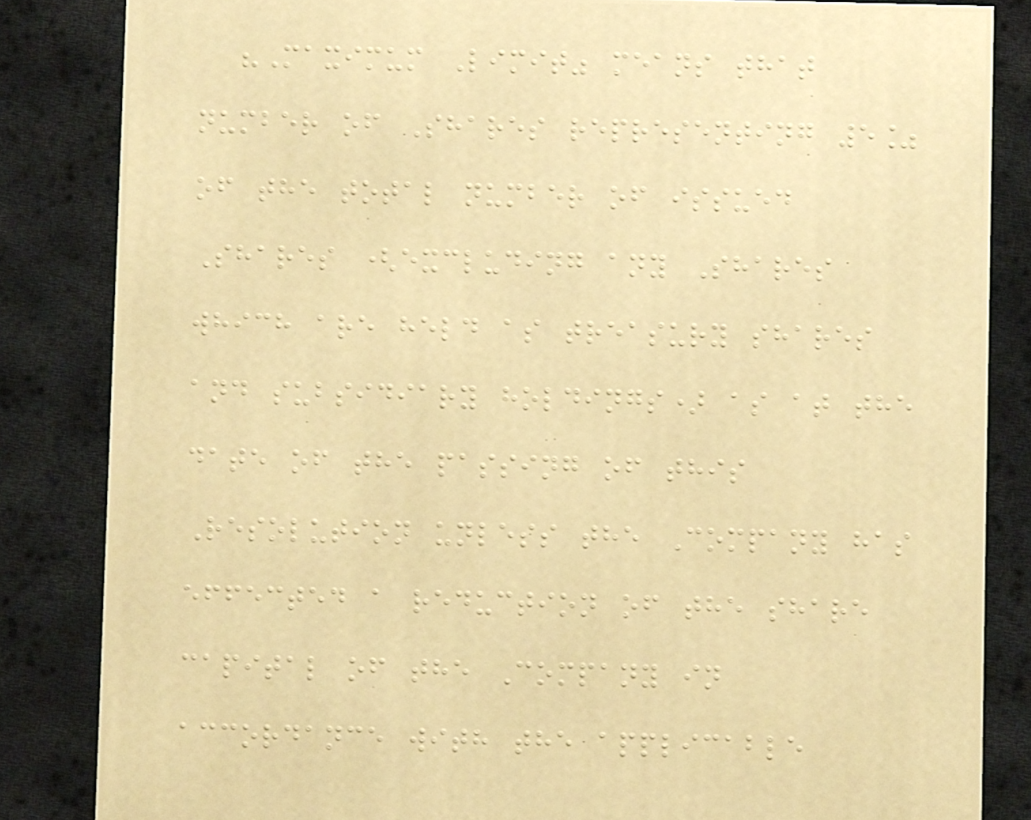"Maximum Limit" means that
number of Shares representing 5%
of the total number of issued
Shares (excluding any Shares
which are held as treasury shares
and subsidiary holdings) as at the
date of the passing of this
Resolution unless the Company has
effected a reduction of the share
capital of the Company in
accordance with the applicable
